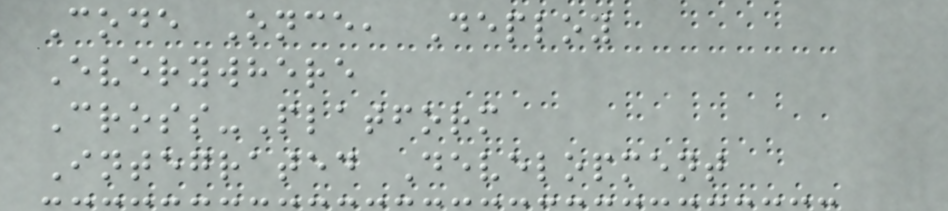Code Once, Deploy
Everywhere
Cross-Platform
Integrated Development
